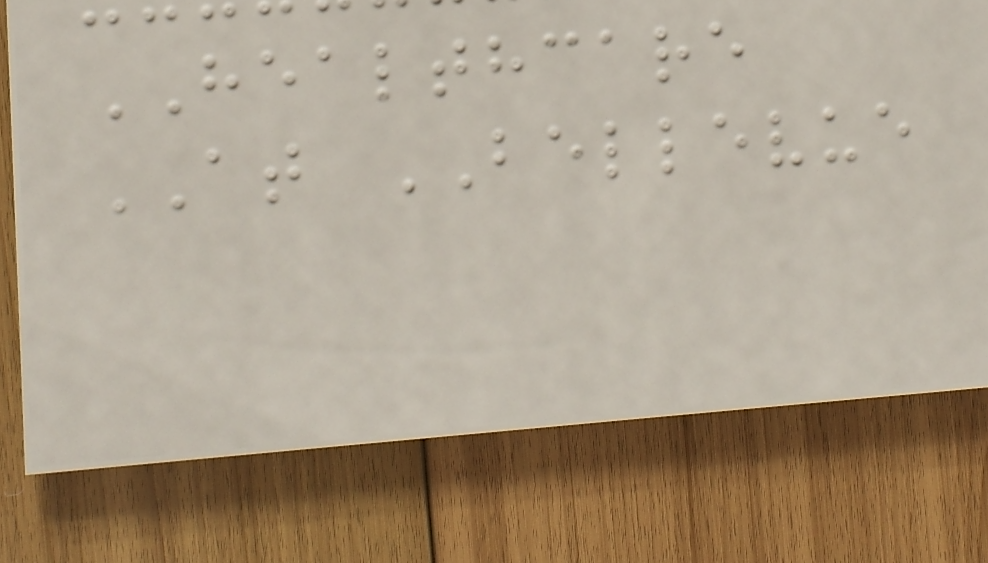HEALTHCARE
AT BELLEVUE
